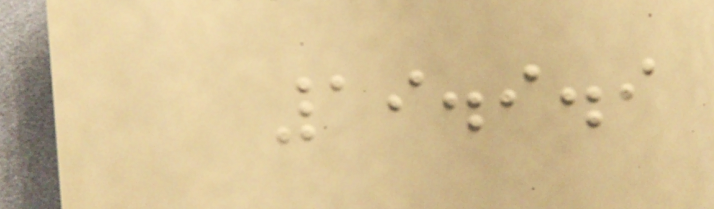19.9.9
